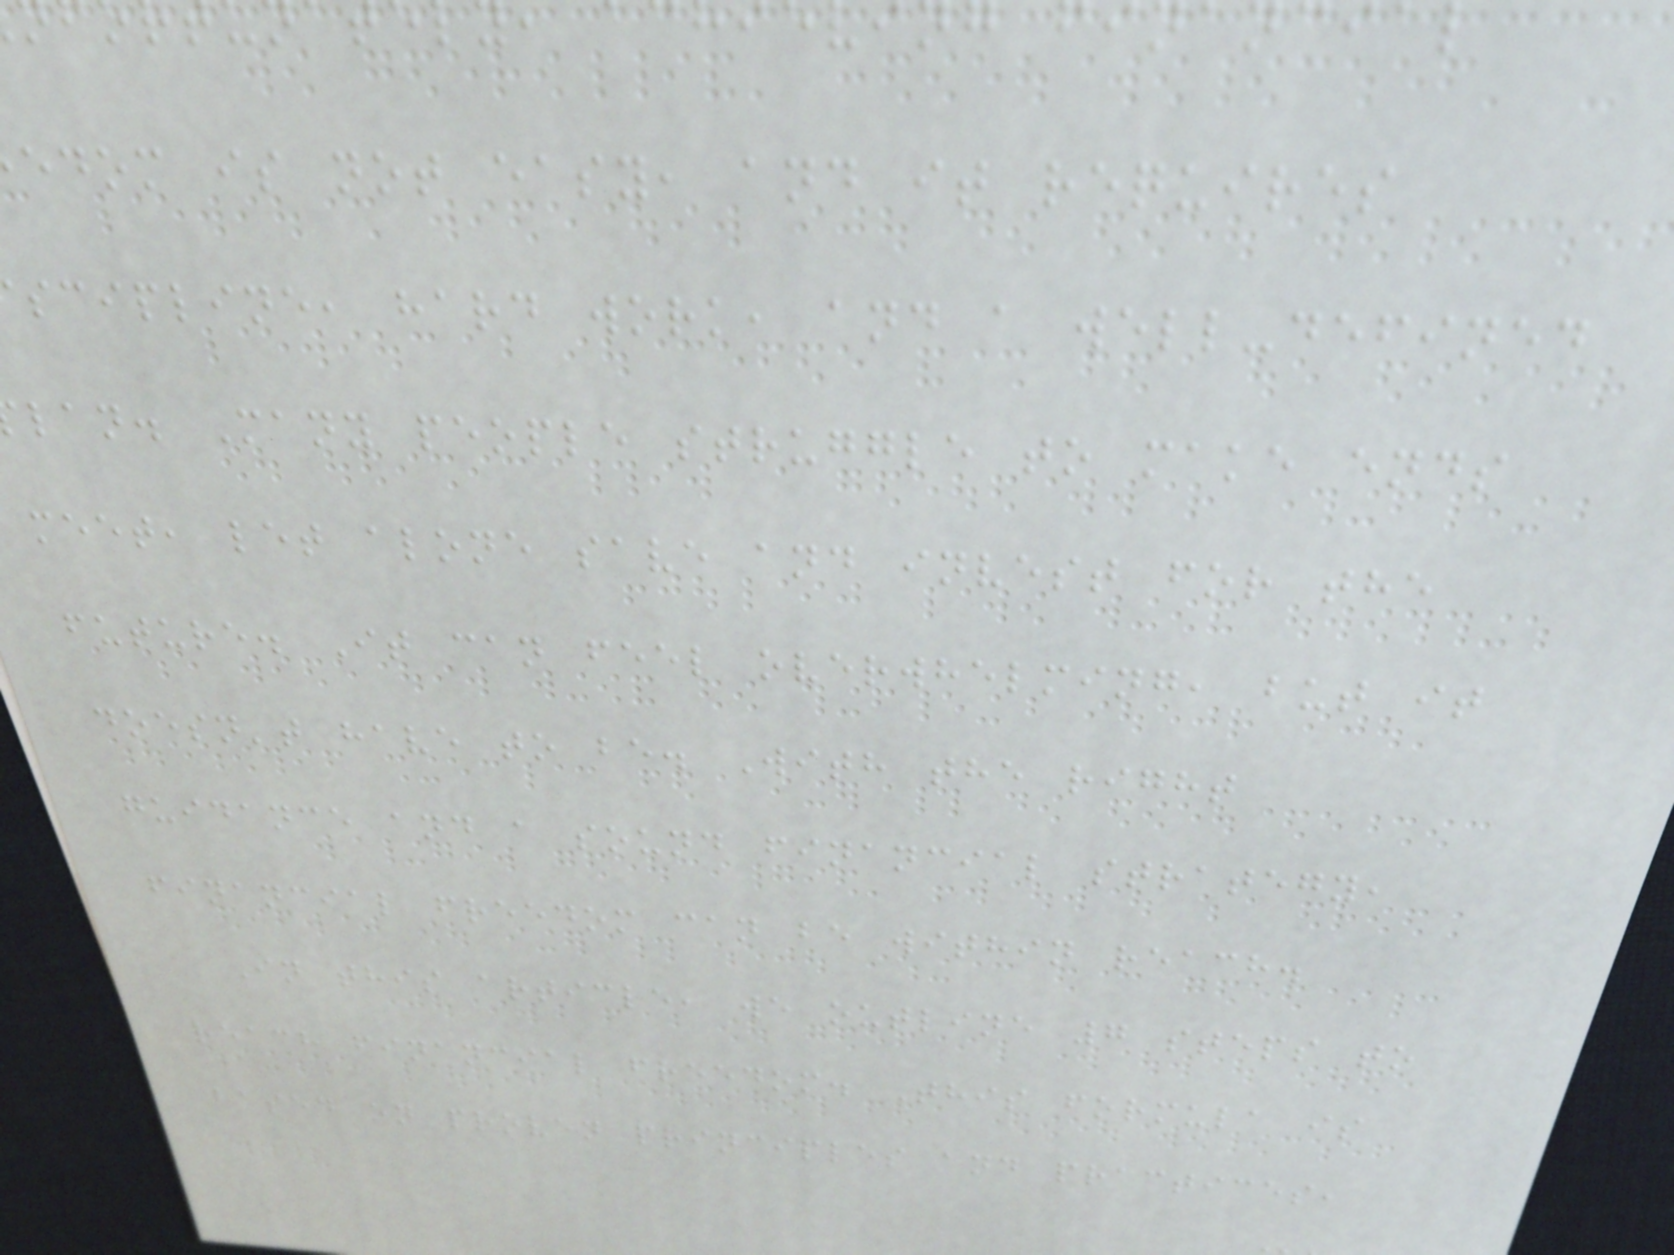edom is not easy, and it requires
scipline, hard work, and a well-defined
lan. Many people struggle to make ends
meet, let alone save and invest for the
future. It can feel overwhelming, but it
doesn't have to be. With the right
guidance and a sound financial strategy,
financial freedom can be within reach.
In this article, we outline 7 steps to
reach financial freedom. This formula is
based on proven principles and practices,
